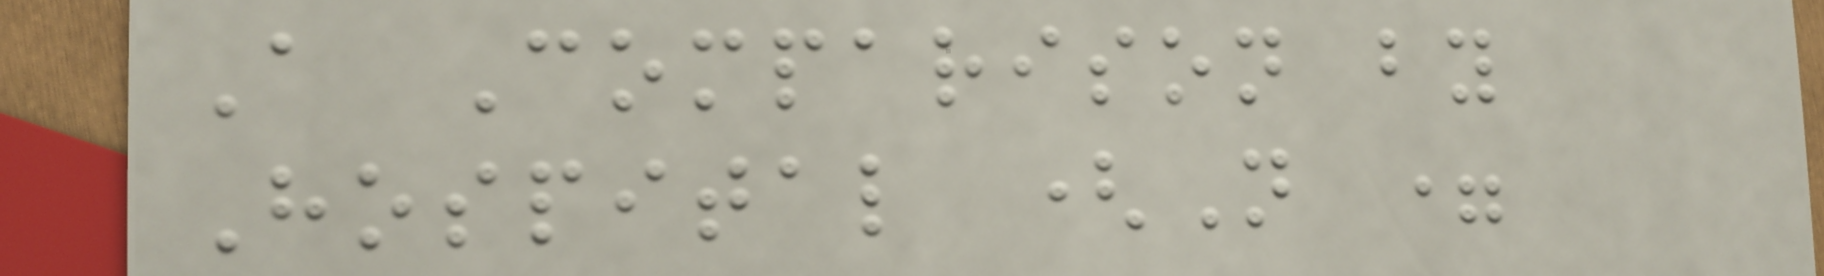A Comparison by
Hospital (N =
